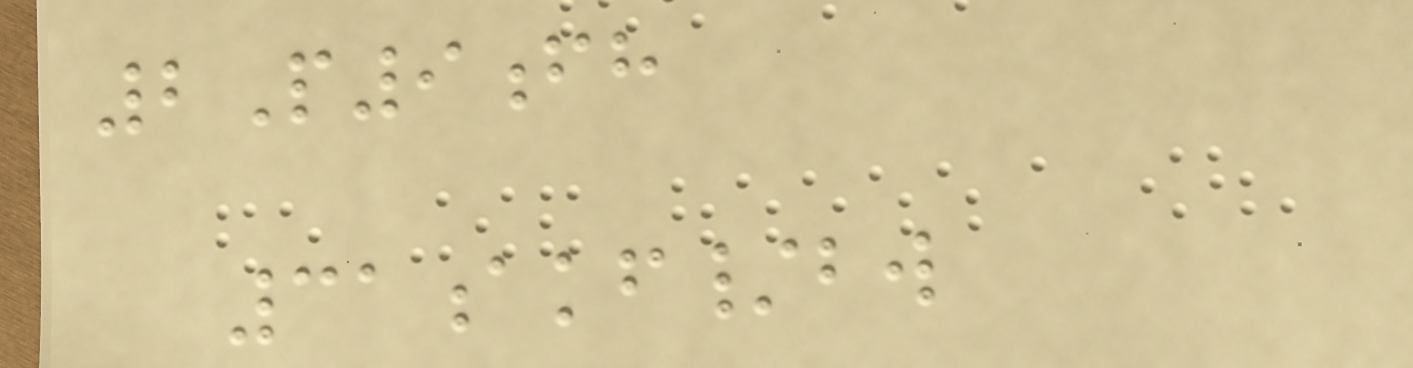2P9fh
31akf/bw
